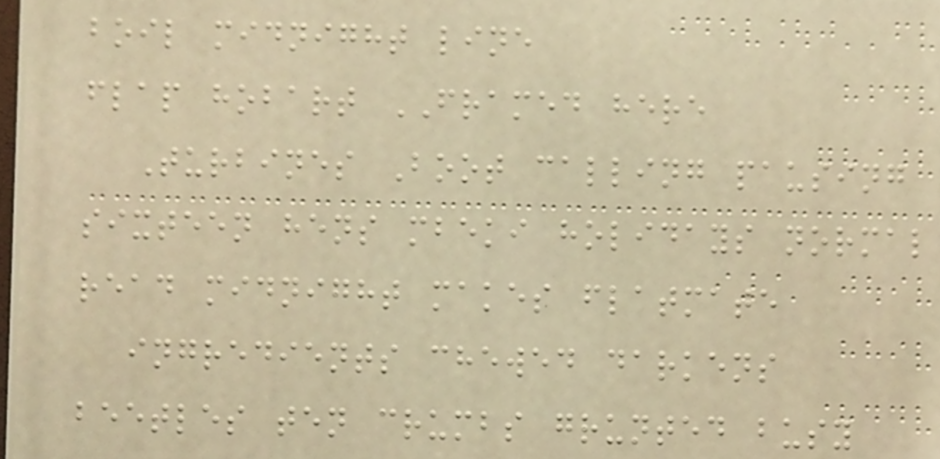boil midnight line
flap hobart FRAMED here
Turbines Boot calling pausing
sixteen hens mbeki holidays normal
read midnight makes flatmate
ingredients chewed darkens
beetles ten crumbs grunted busy
